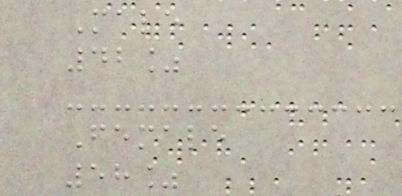Male
42%
Female
58%
